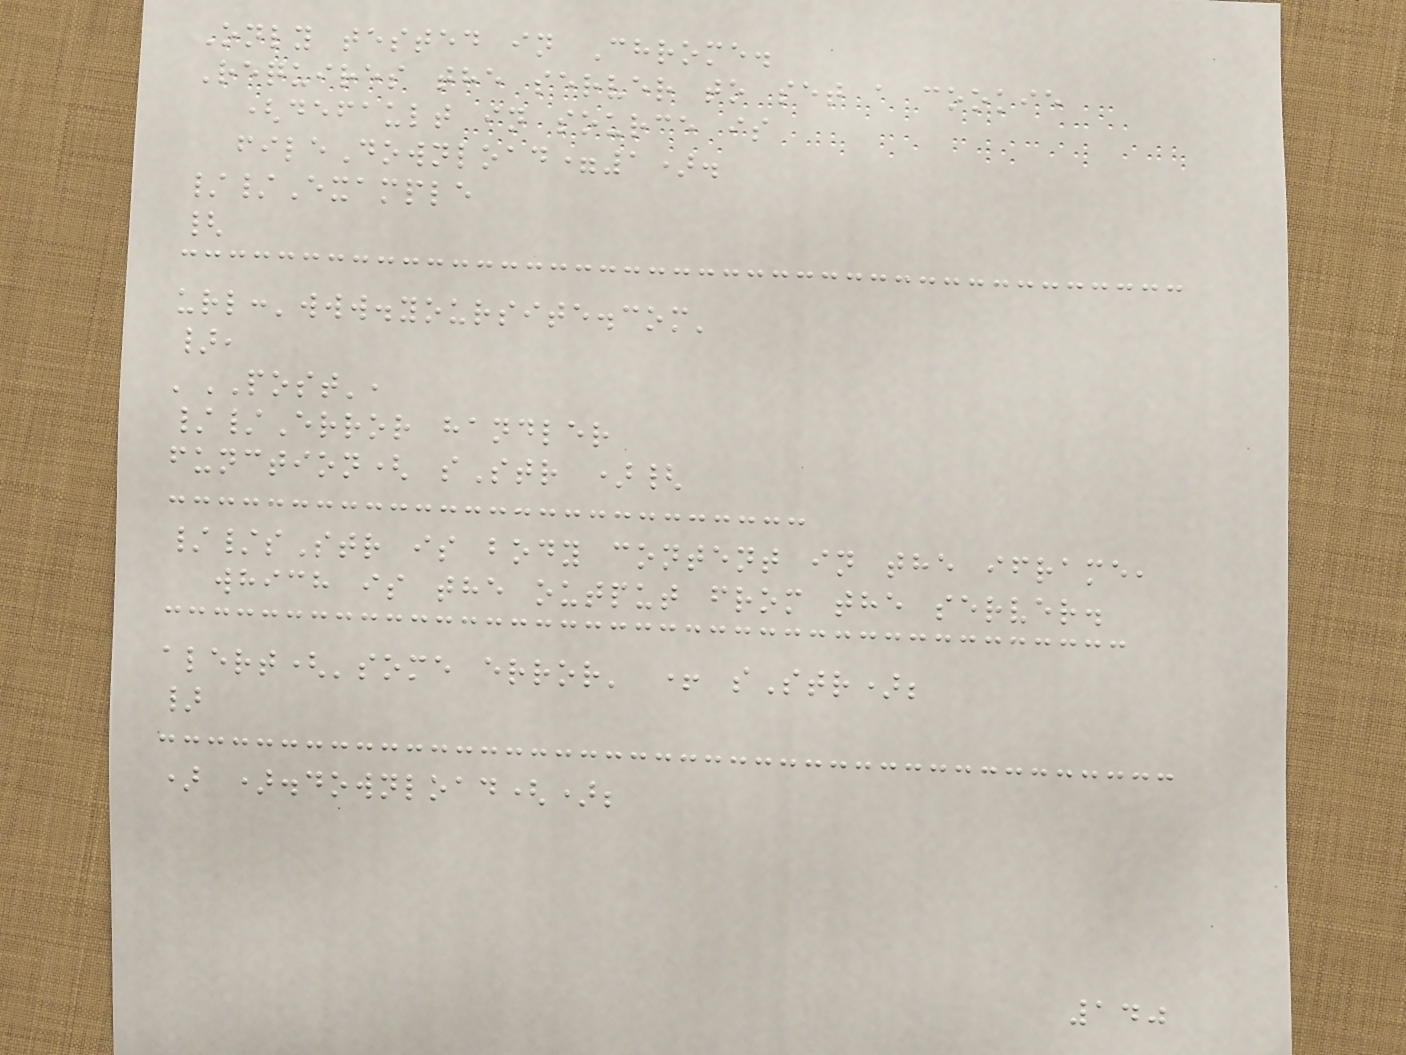Only tested in Chrome.
Requires the server to set a cookie
(default in source is
fileDownload=1).
//Example
{
url:'www.yoursite.com'
},
'POST',
//Error handler
function( sStr ){
//sStr is body content in the iframe,
which is the output from the server.
alert('some error' + sStr);
}
) ).download();
140
